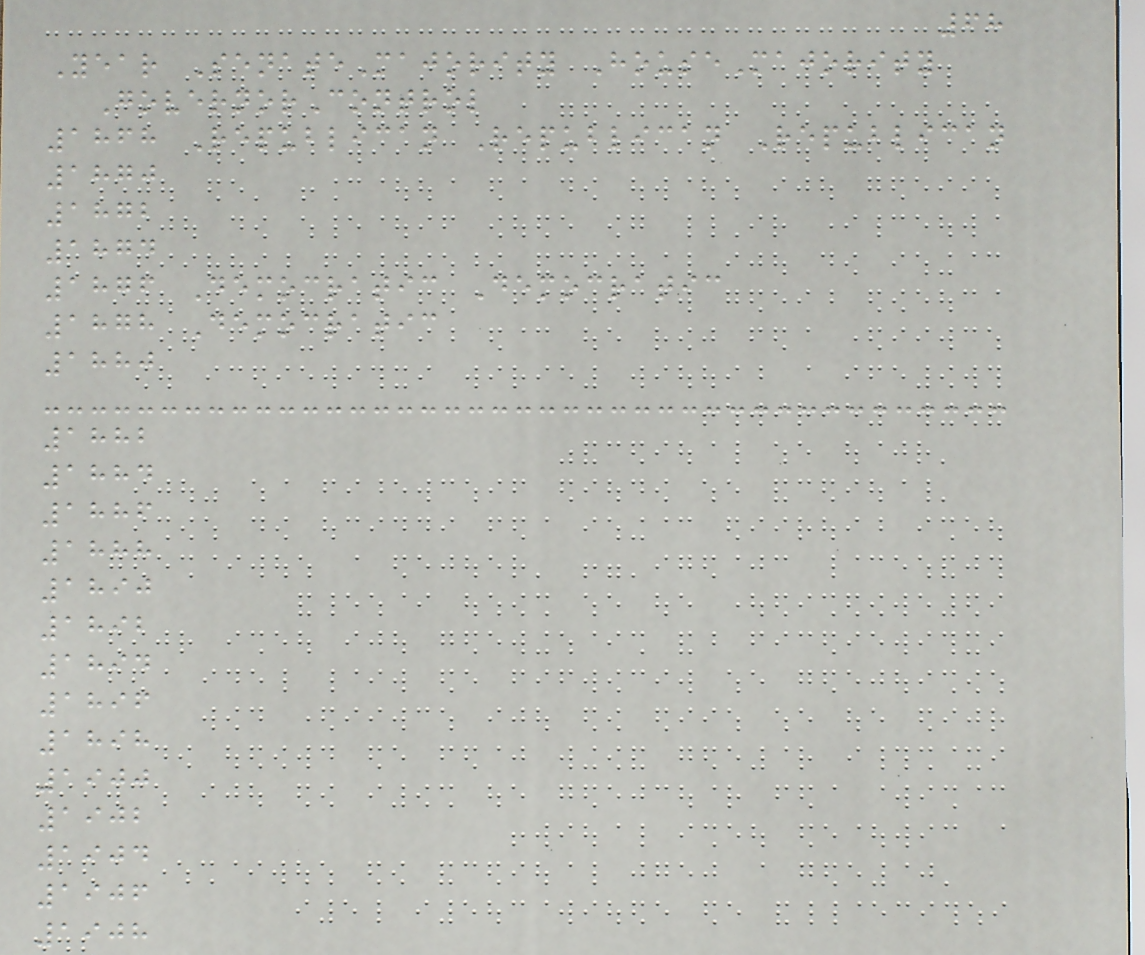68
Year SenateMajority HouseMajority
GovernorControl
1868 Republican Republican Republican
1870
1872
1874
1876 Democratic Democratic
1878 Democratic
1880
1882
1884
1886
1888
1890
1892
1894
1896
1898
1900
1902
1904
1906
1908
